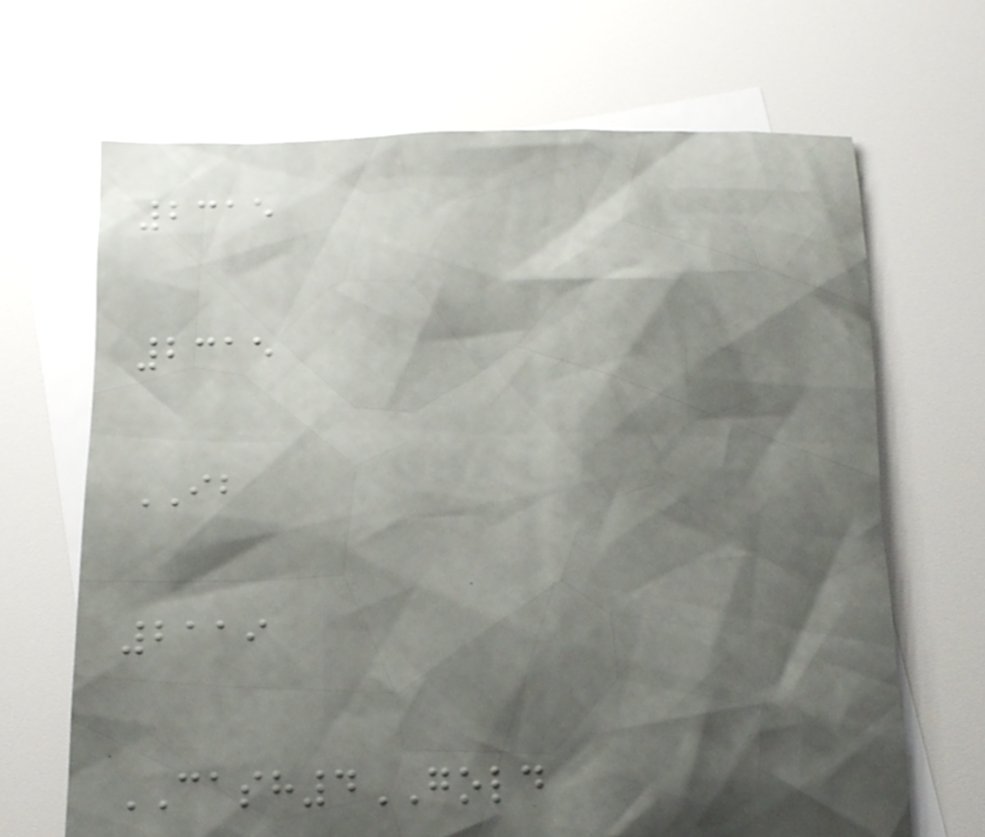2315
2315
IB
2119
CASH4GOLD
